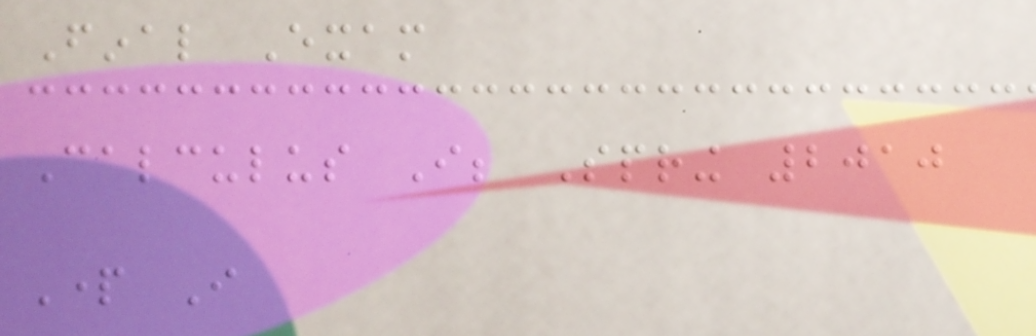Final Exam
Calculus I; Spring 2010
Part I
